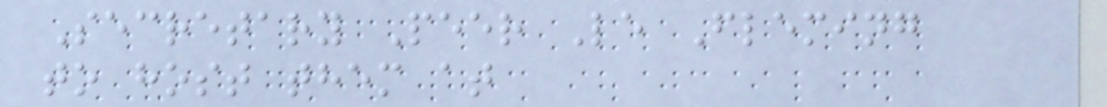Secretary Peer Le Fleming
to host them at
